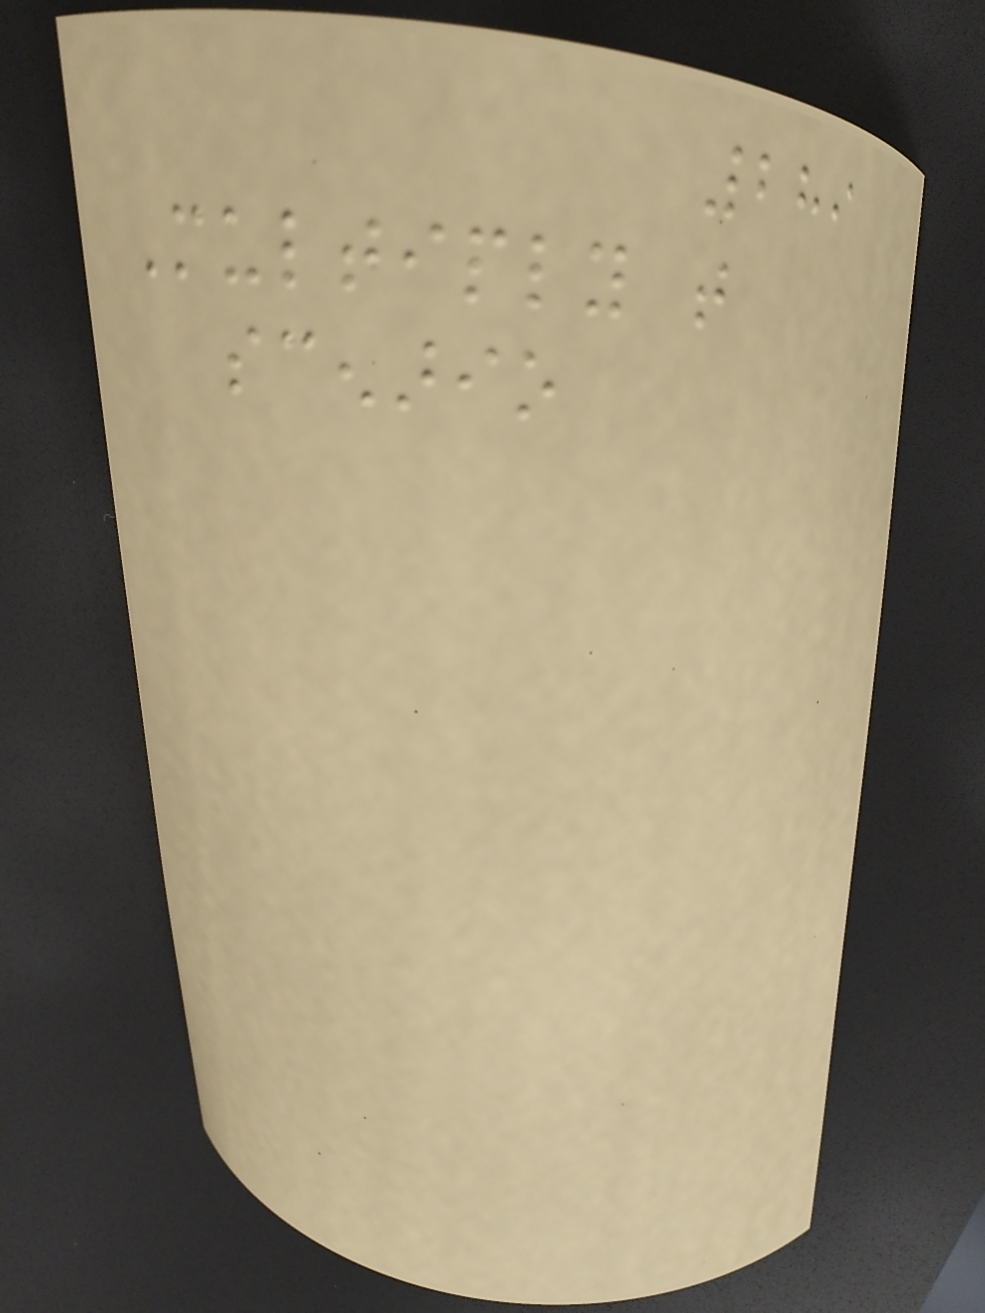289
Multiply that
scenario
